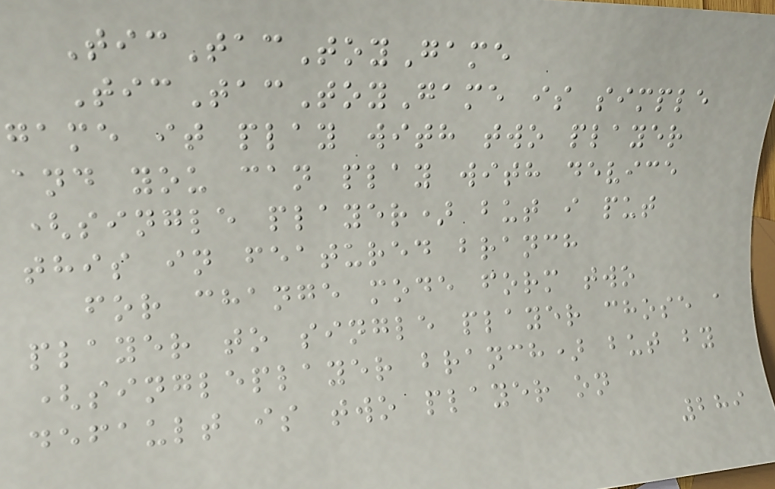TicTacToyGame
TicTacToyGame is simple
game it play with two player
and you can play with device
(single player) but i put
this in featured branch
for change mode form two
player to single player chose a
(singleplayer branch) but by
default is two player on
289
